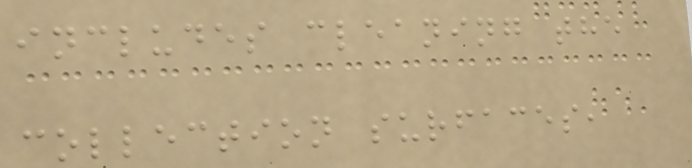includes cleaning the
collection surfaces,
